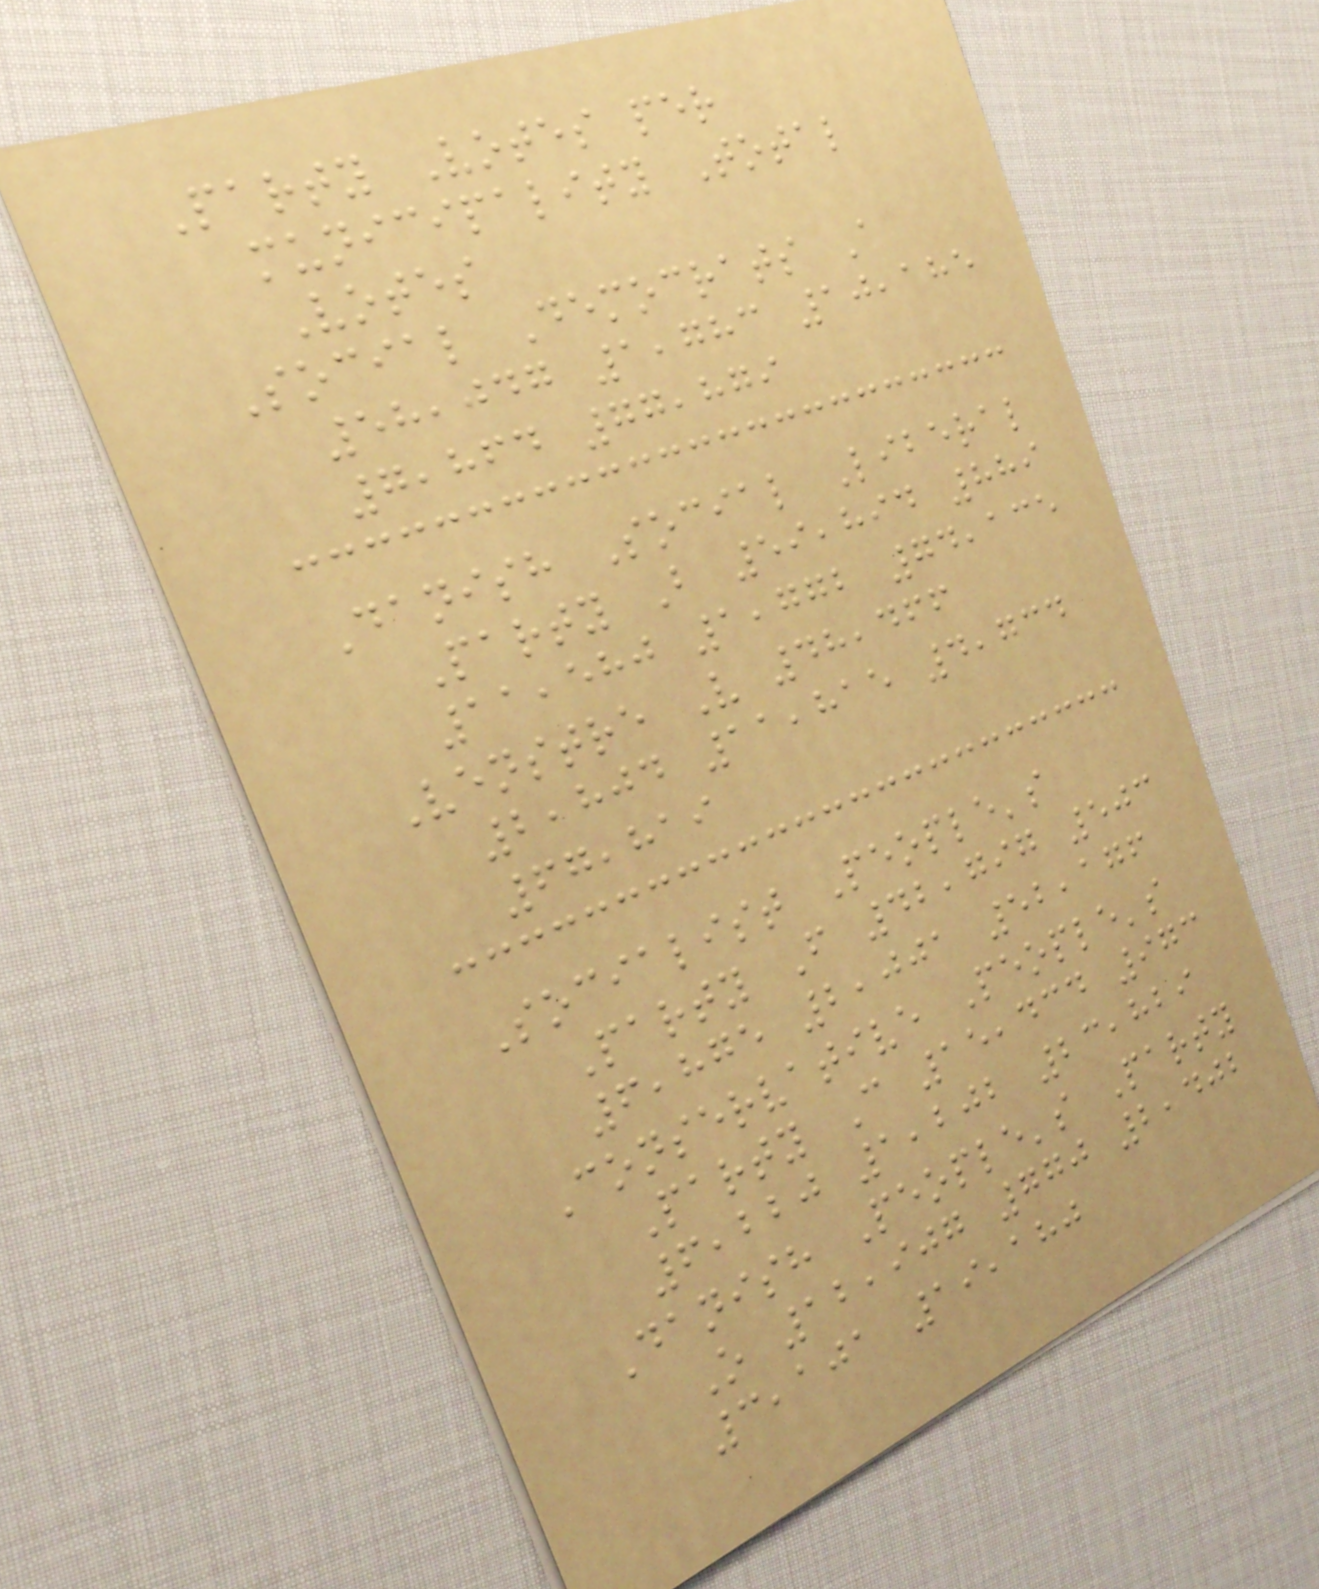Party Votes per
municipality Total
Votes
Social Democrats A
58,047 1,783 10,185
7,864 77,879
Danish Social Liberal
Party B 59,894 889
11,580 1,772 74,135
Venstre V 48,466
2,804 11,815 4,734
67,819
Socialist People's
Party F 42,797 503
6,875 2,001 52,176
Conservative People's
Party C 15,434 973
6,220 1,202 23,829
Danish People's Party
O 12,907 770 2,402
3,101 19,180
